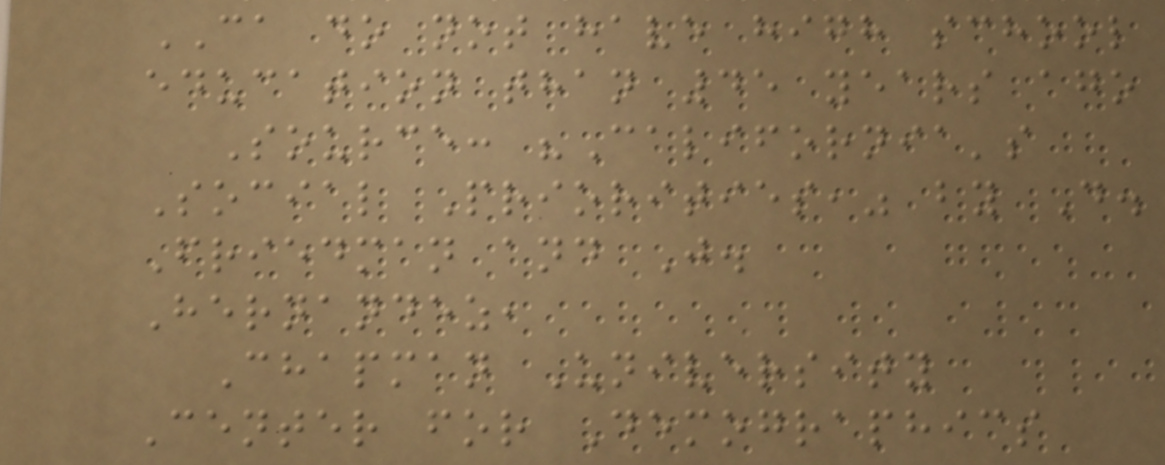CA do not have high school
education than 45 years ago
Source: "California's
Social Priorities," by D.
Friedman and J.
Hernandez,
Chapman University
Center for Demographics
